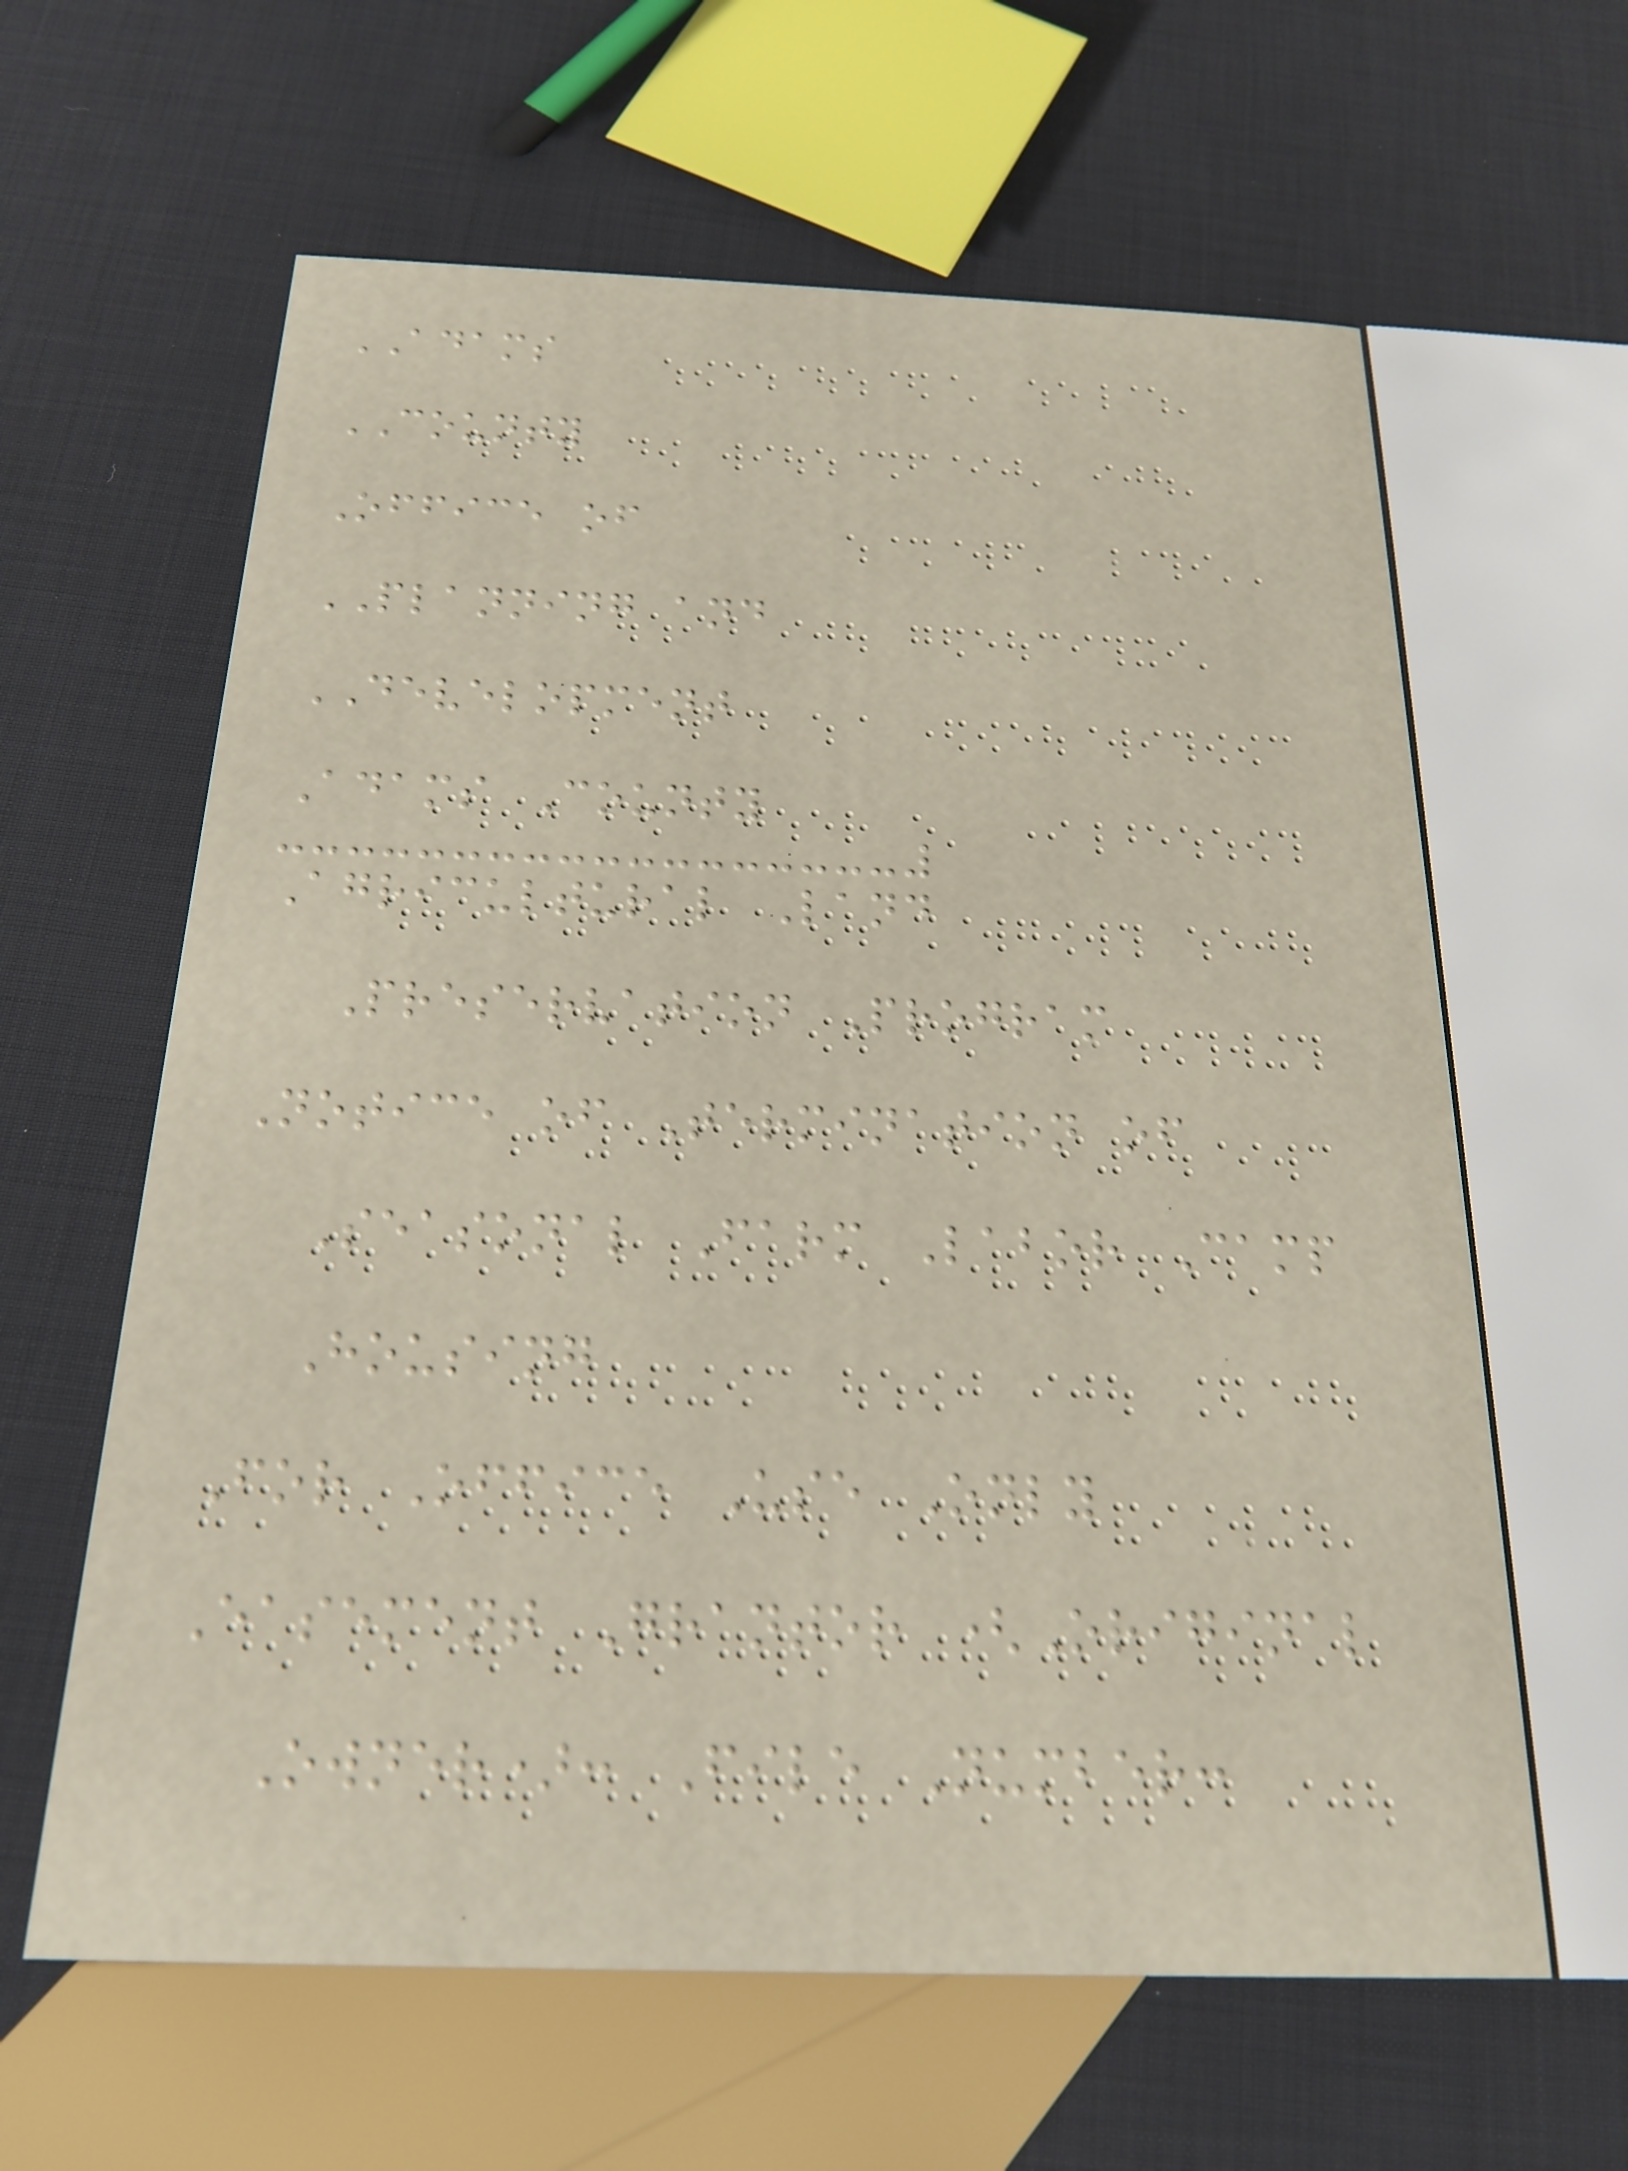ADAMS
COUNTY
Office of
PLANNING and
DEVELOPMENT
Adams County
Agricultural Land
Preservation Program
Notice of Termination of
Seasonal Farm Labor Camp
Housing
For Office Use Only
Easement Grantor (Original
Owner): File Number:
